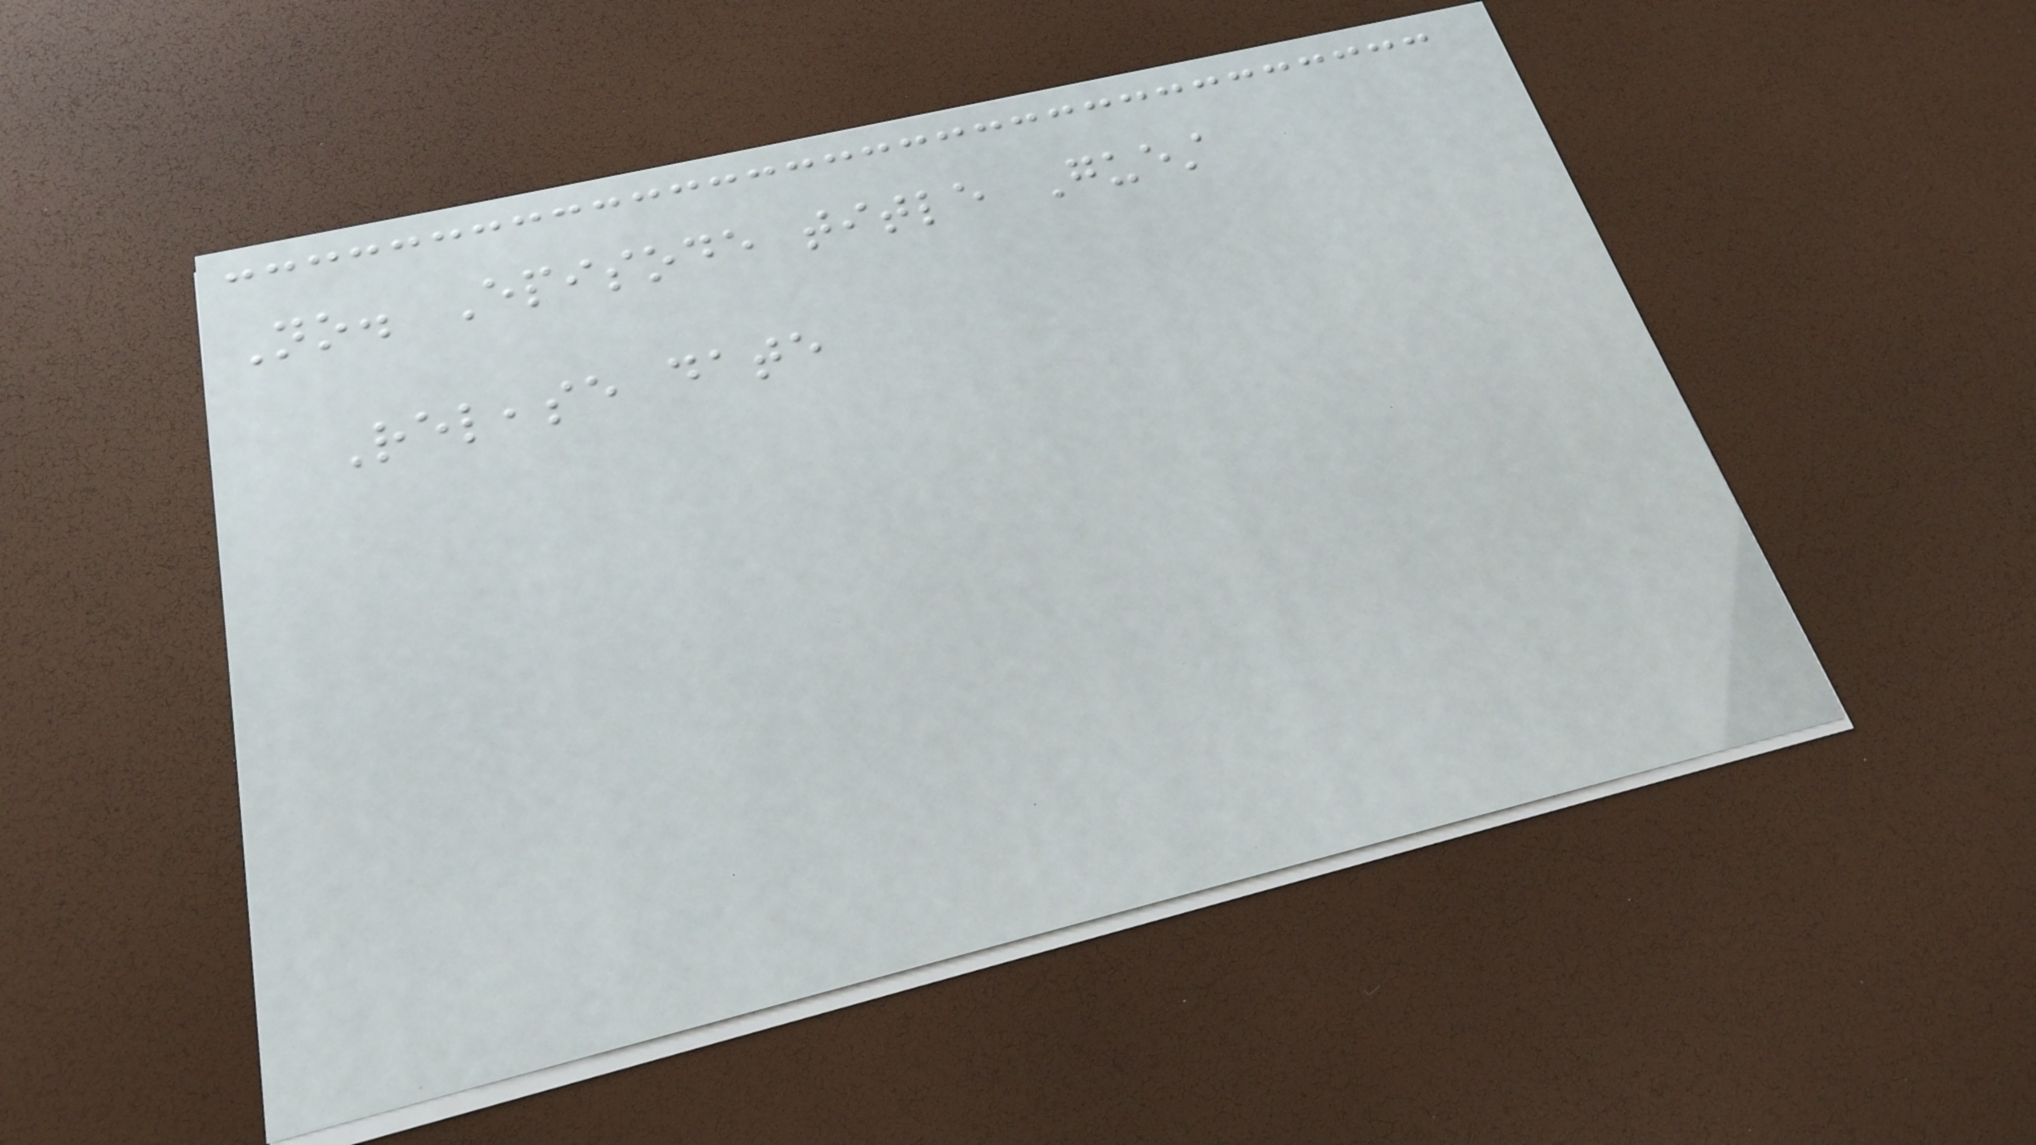No. Episode title Guest
Release date
